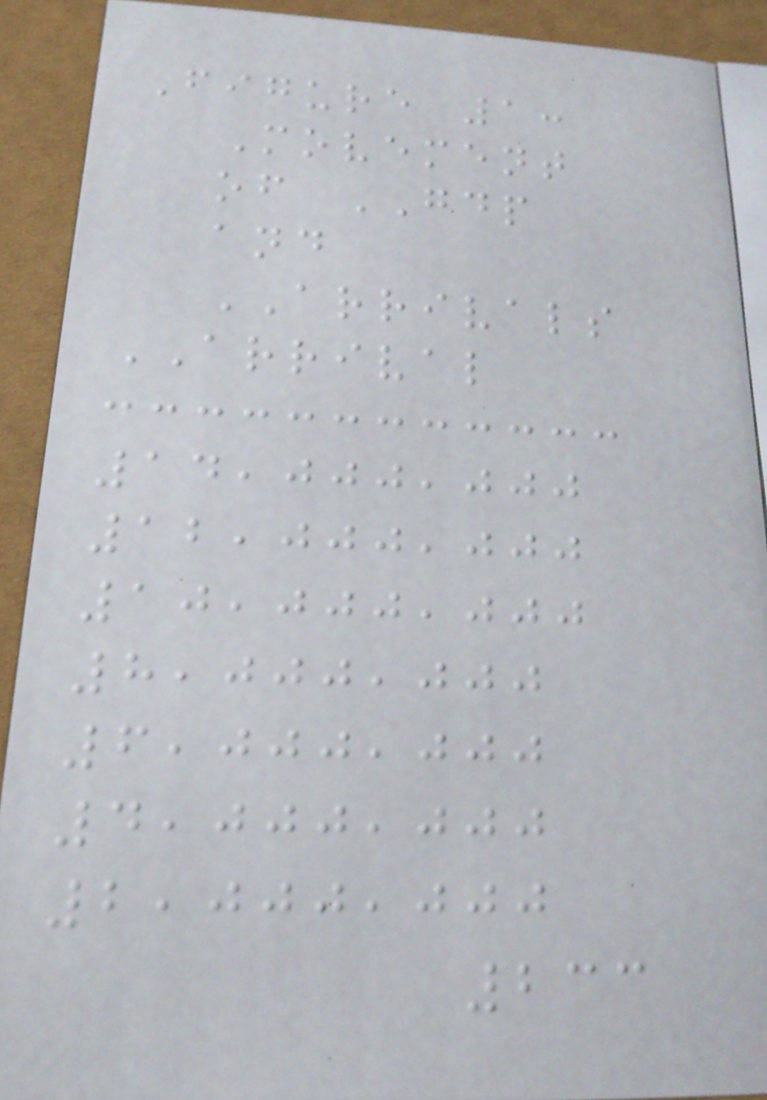Figure 1:
Movement
of GDP
and
ARRIVALS
ARRIVAL
14,000,000
12,000,000
10,000,000
8,000,000
6,000,000
4,000,000
2,000,000
233
